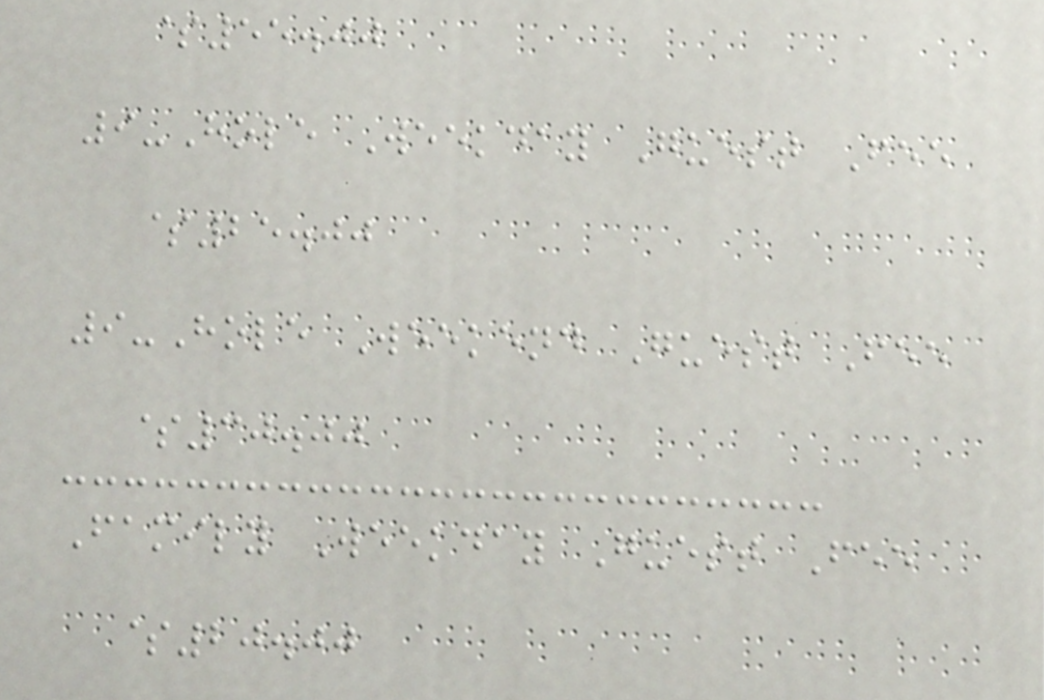$55.00
9-Hole Weekday Guest Fee
$25.00
9-Hole Weekend Guest Fee
$30.00
Family Weekday Guest Fee
$20.00
